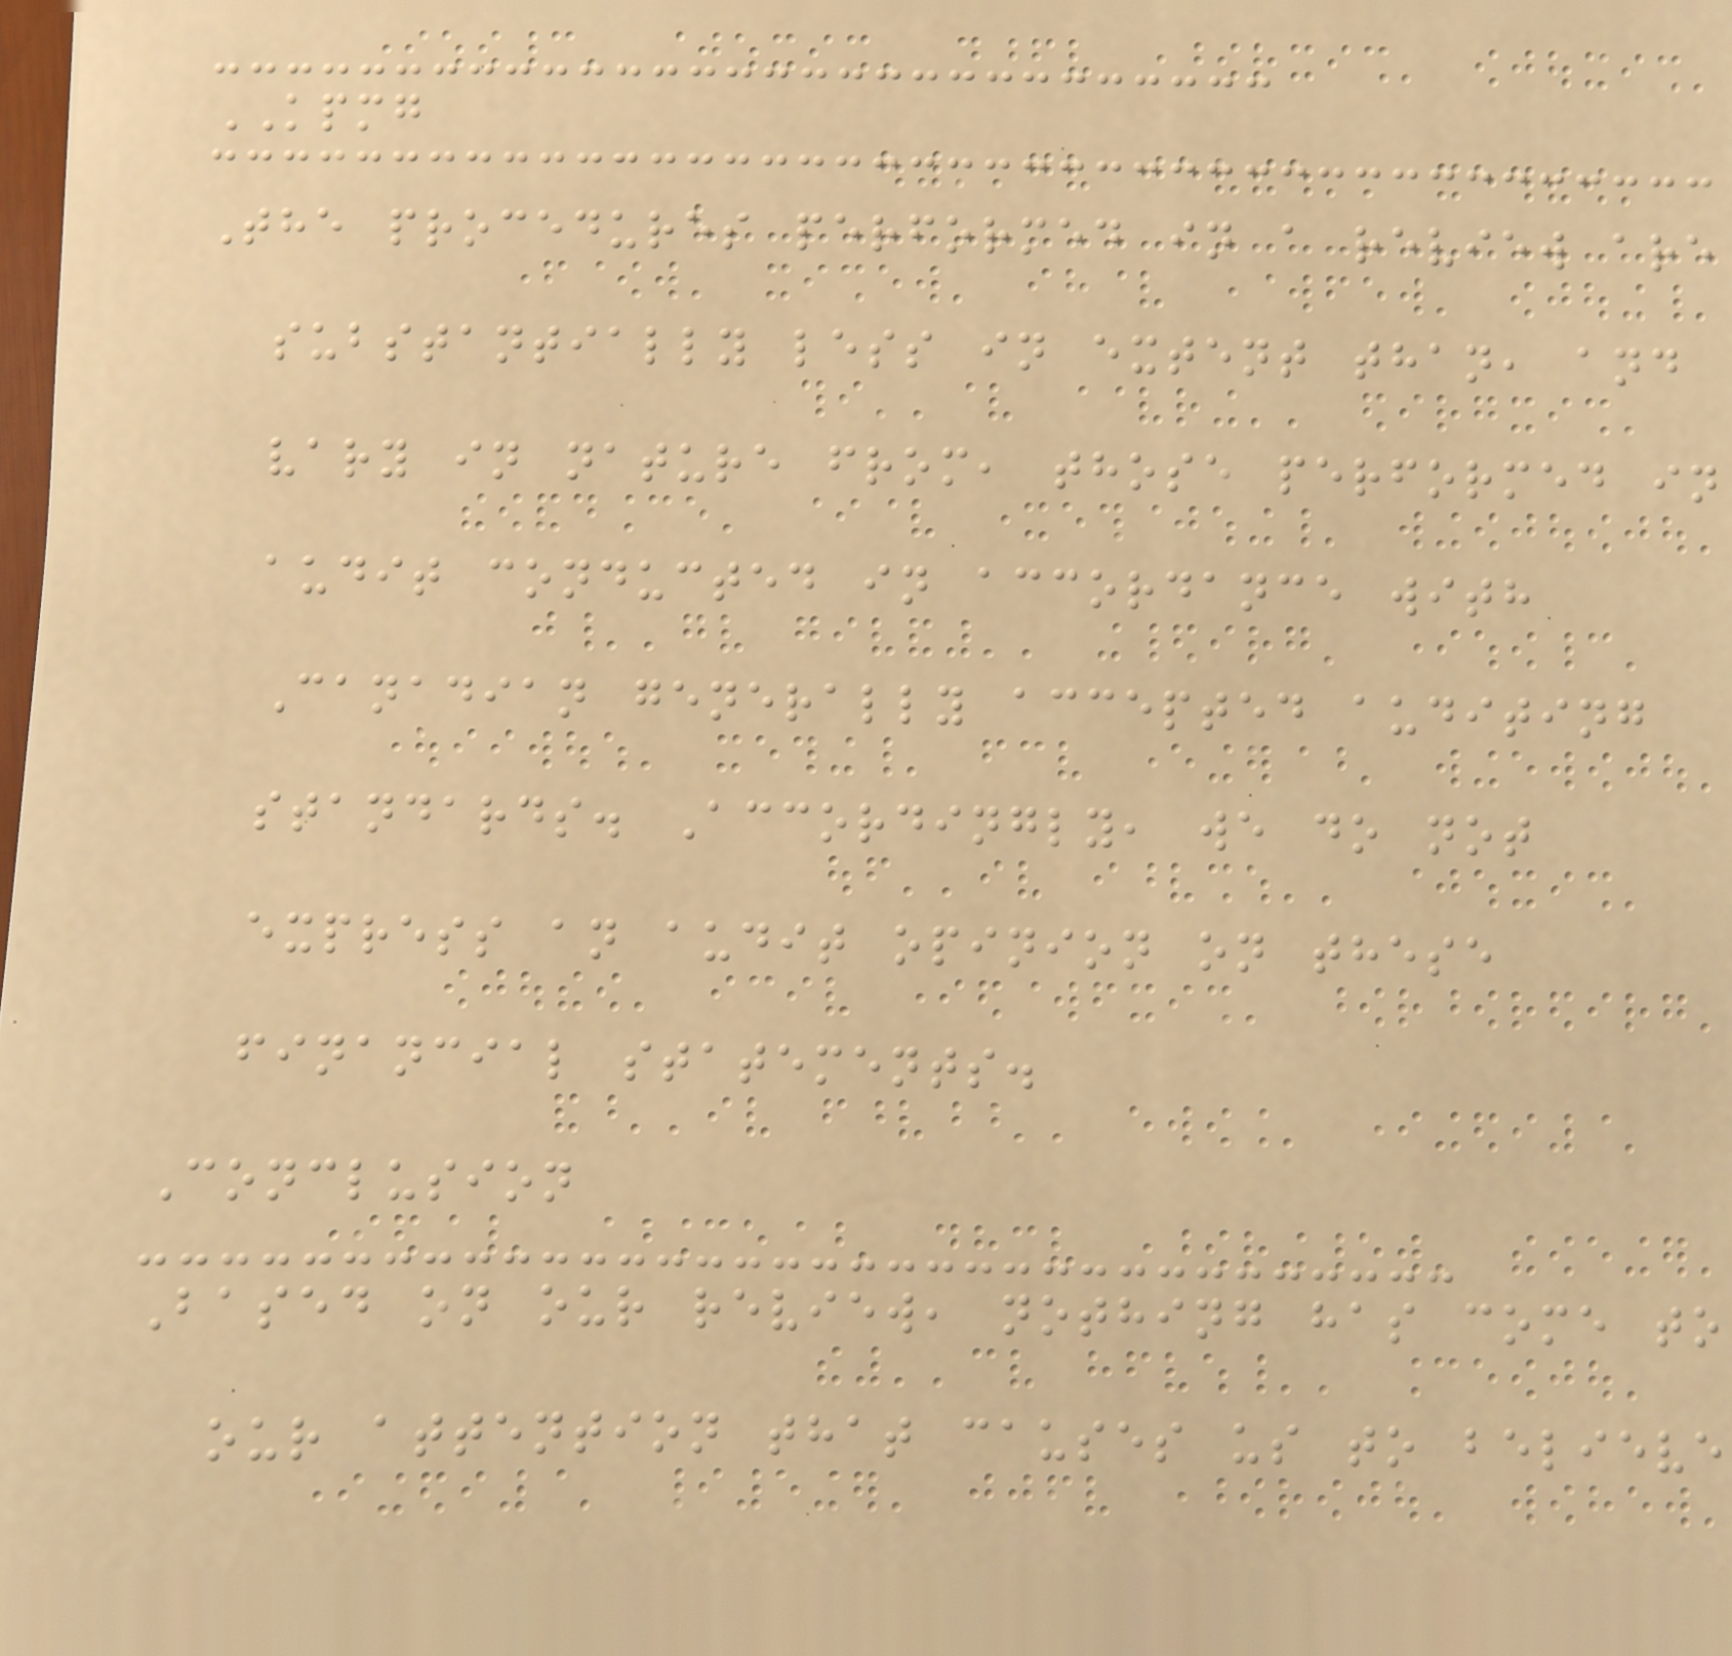KPMG
The procedures performed in a review are
substantially less in extent than, and
vary in nature from, those performed in
audit conducted in accordance with
Canadian generally accepted auditing
standards. Accordingly, we do not
express an audit opinion on these
financial statements.
Conclusion
Based on our review, nothing has come to
our attention that causes us to believe
